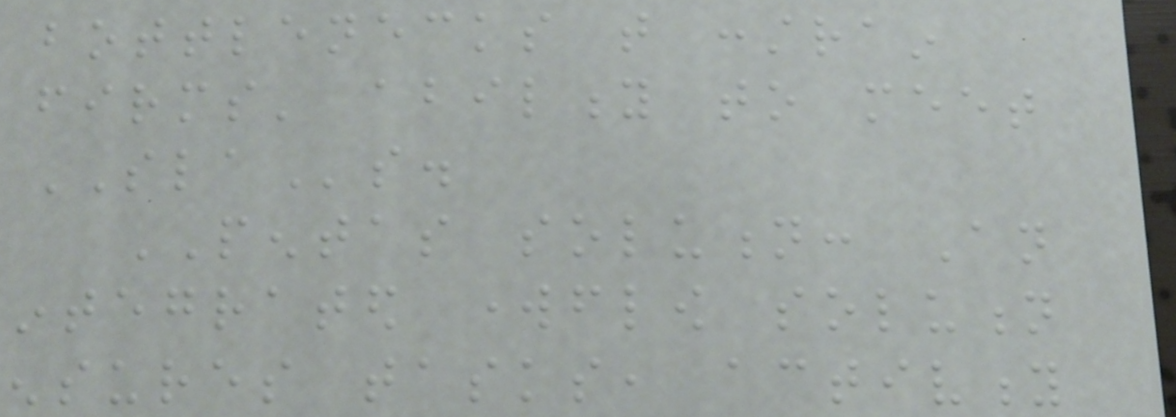bottlenecks that constrain
firms' ability to meet
SLAs.
PENTAS solution: An
integrated workflow solution
ensures tasks, activity
